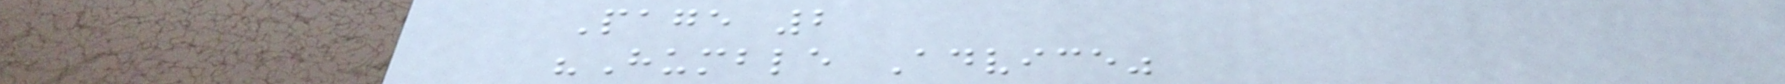Page 2
"Humble Advice"
